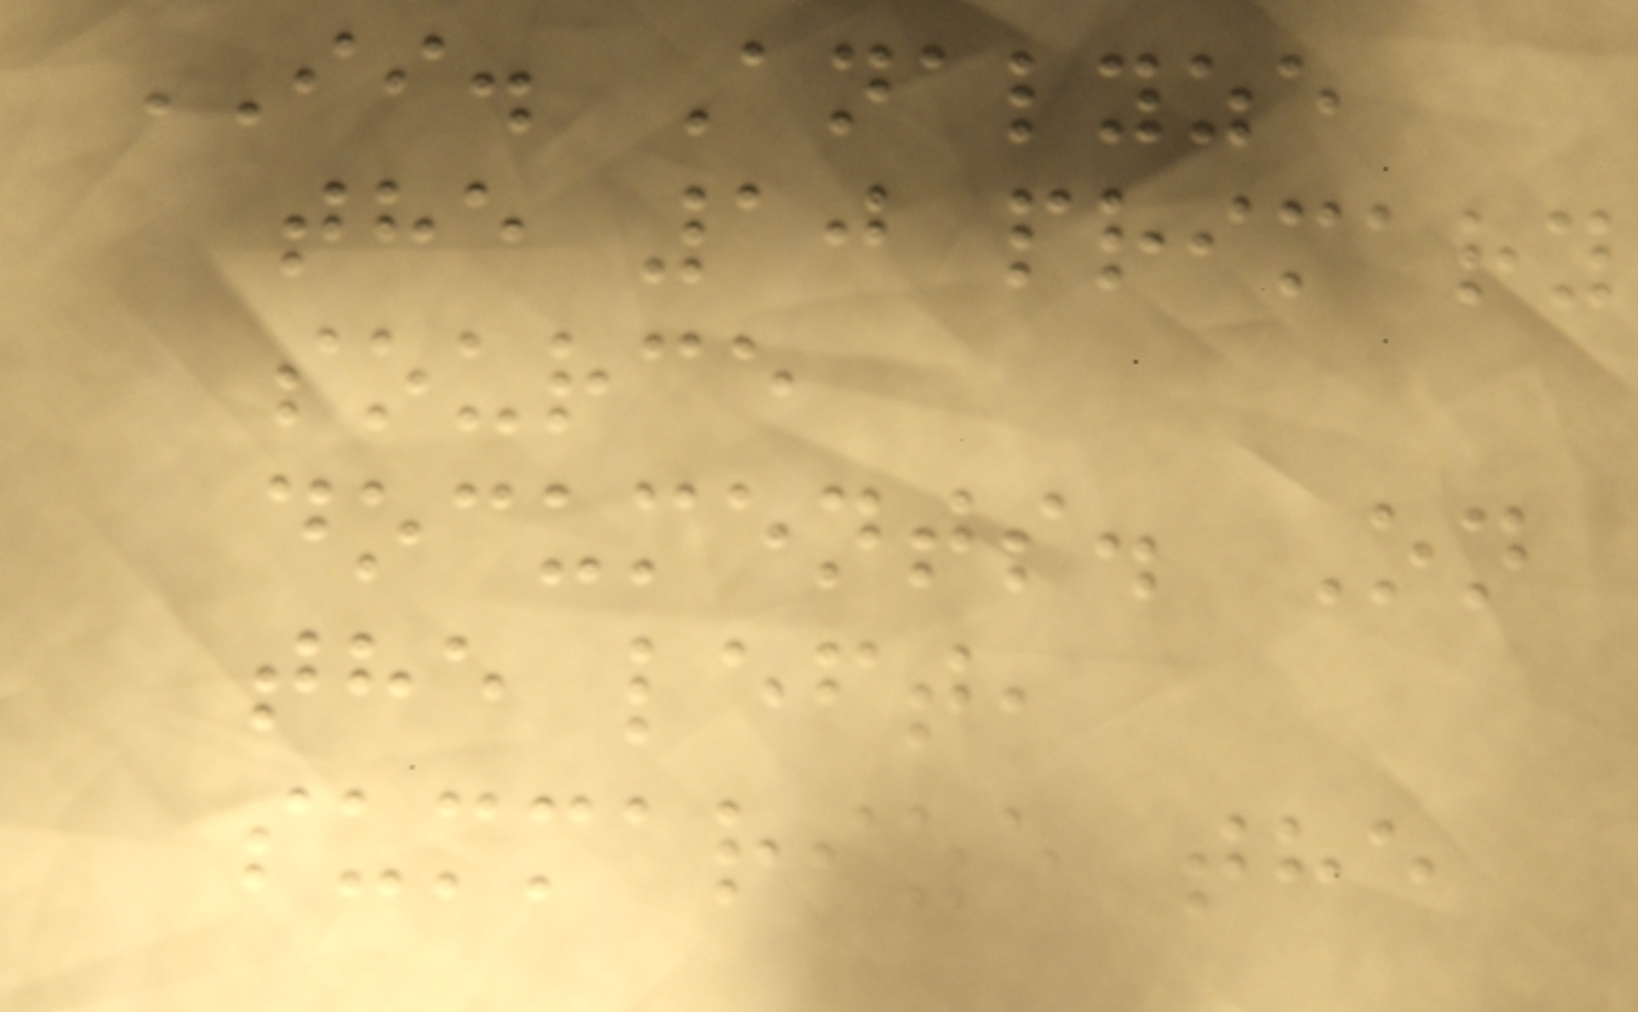II. Analyze
the 10 primary
source
documents. On
the left,
summarize the
